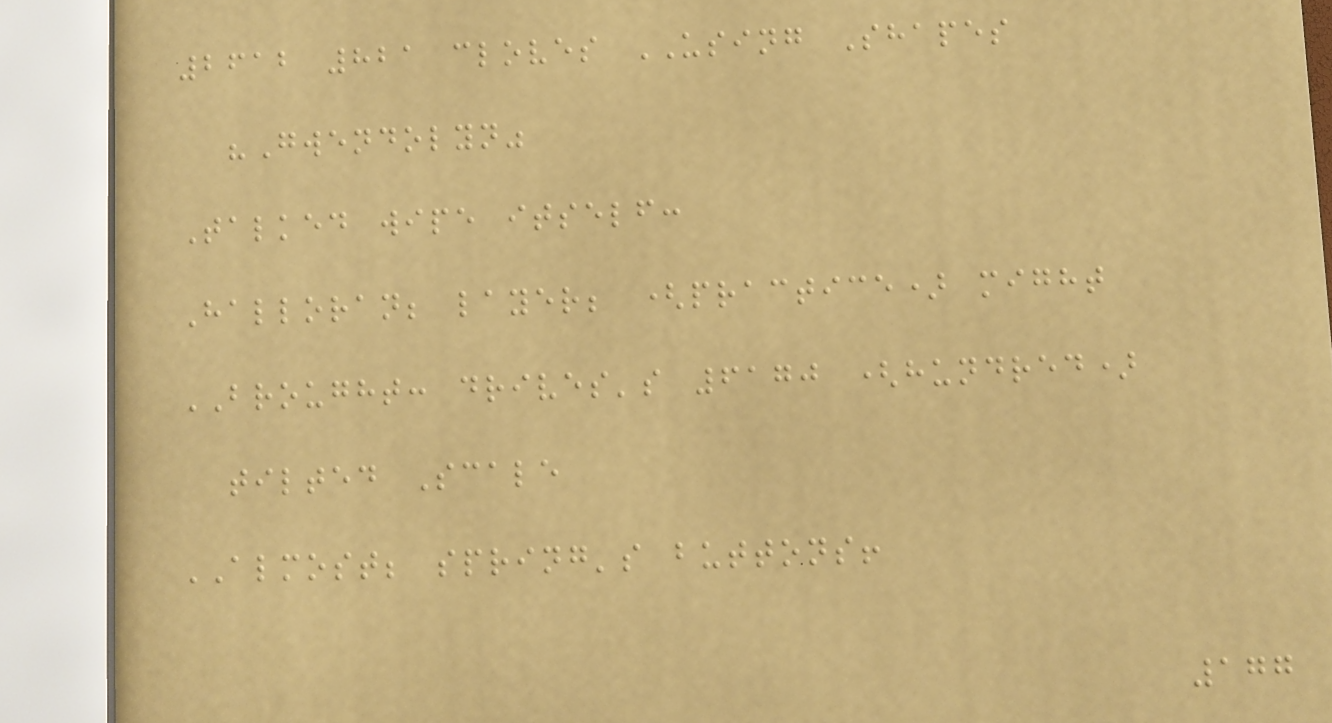2612 821 cloves USING Shapes
"Gwendolyn"
Talked wipe itself:
Halloran; layer; (practice) might
BROUGHT: drives's 6170 (hundred)
tilted Scale
ALMOST; spring's buttons!
177
